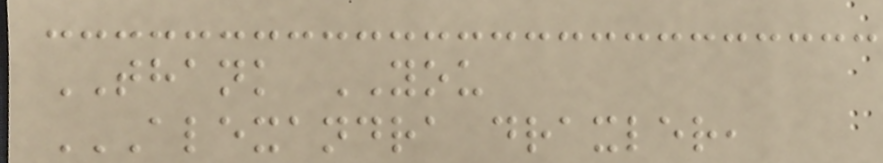THANK YOU
ALEXANDRA DRAXLER,
